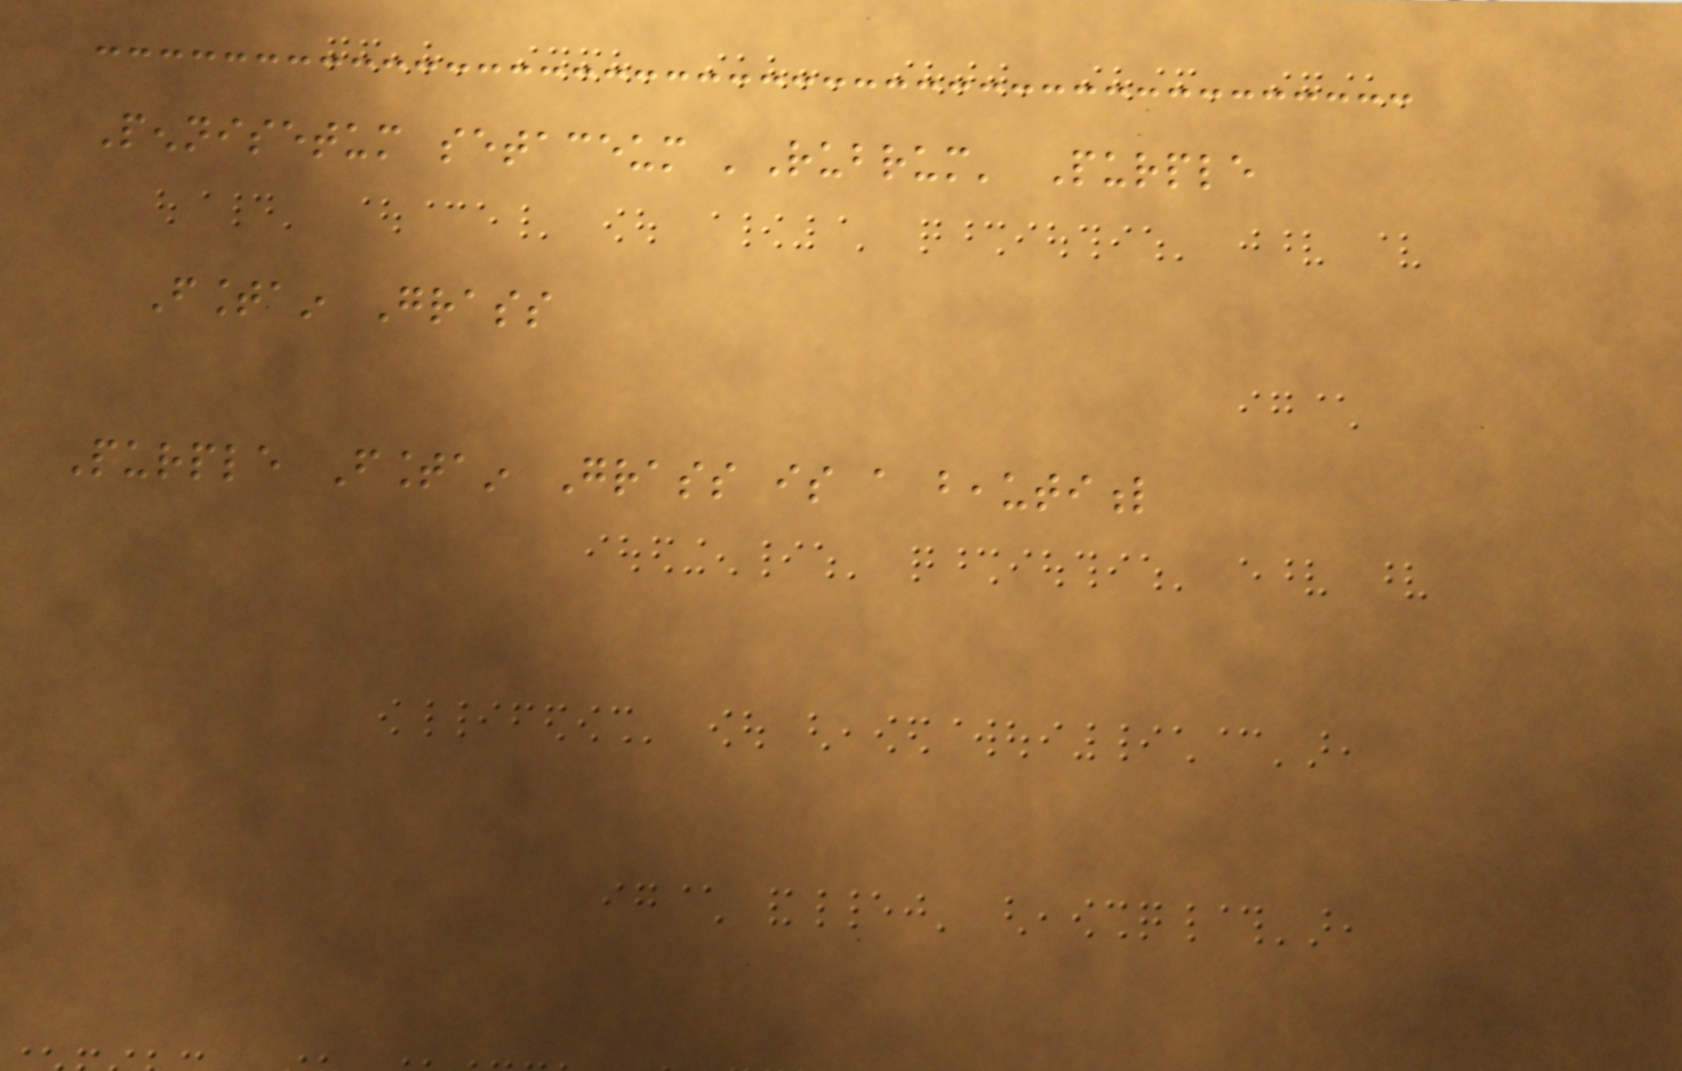Pennisetum setaceum 'Rubrum' Purple
Fountain Grass
Purple Fountain Grass is a beautiful
